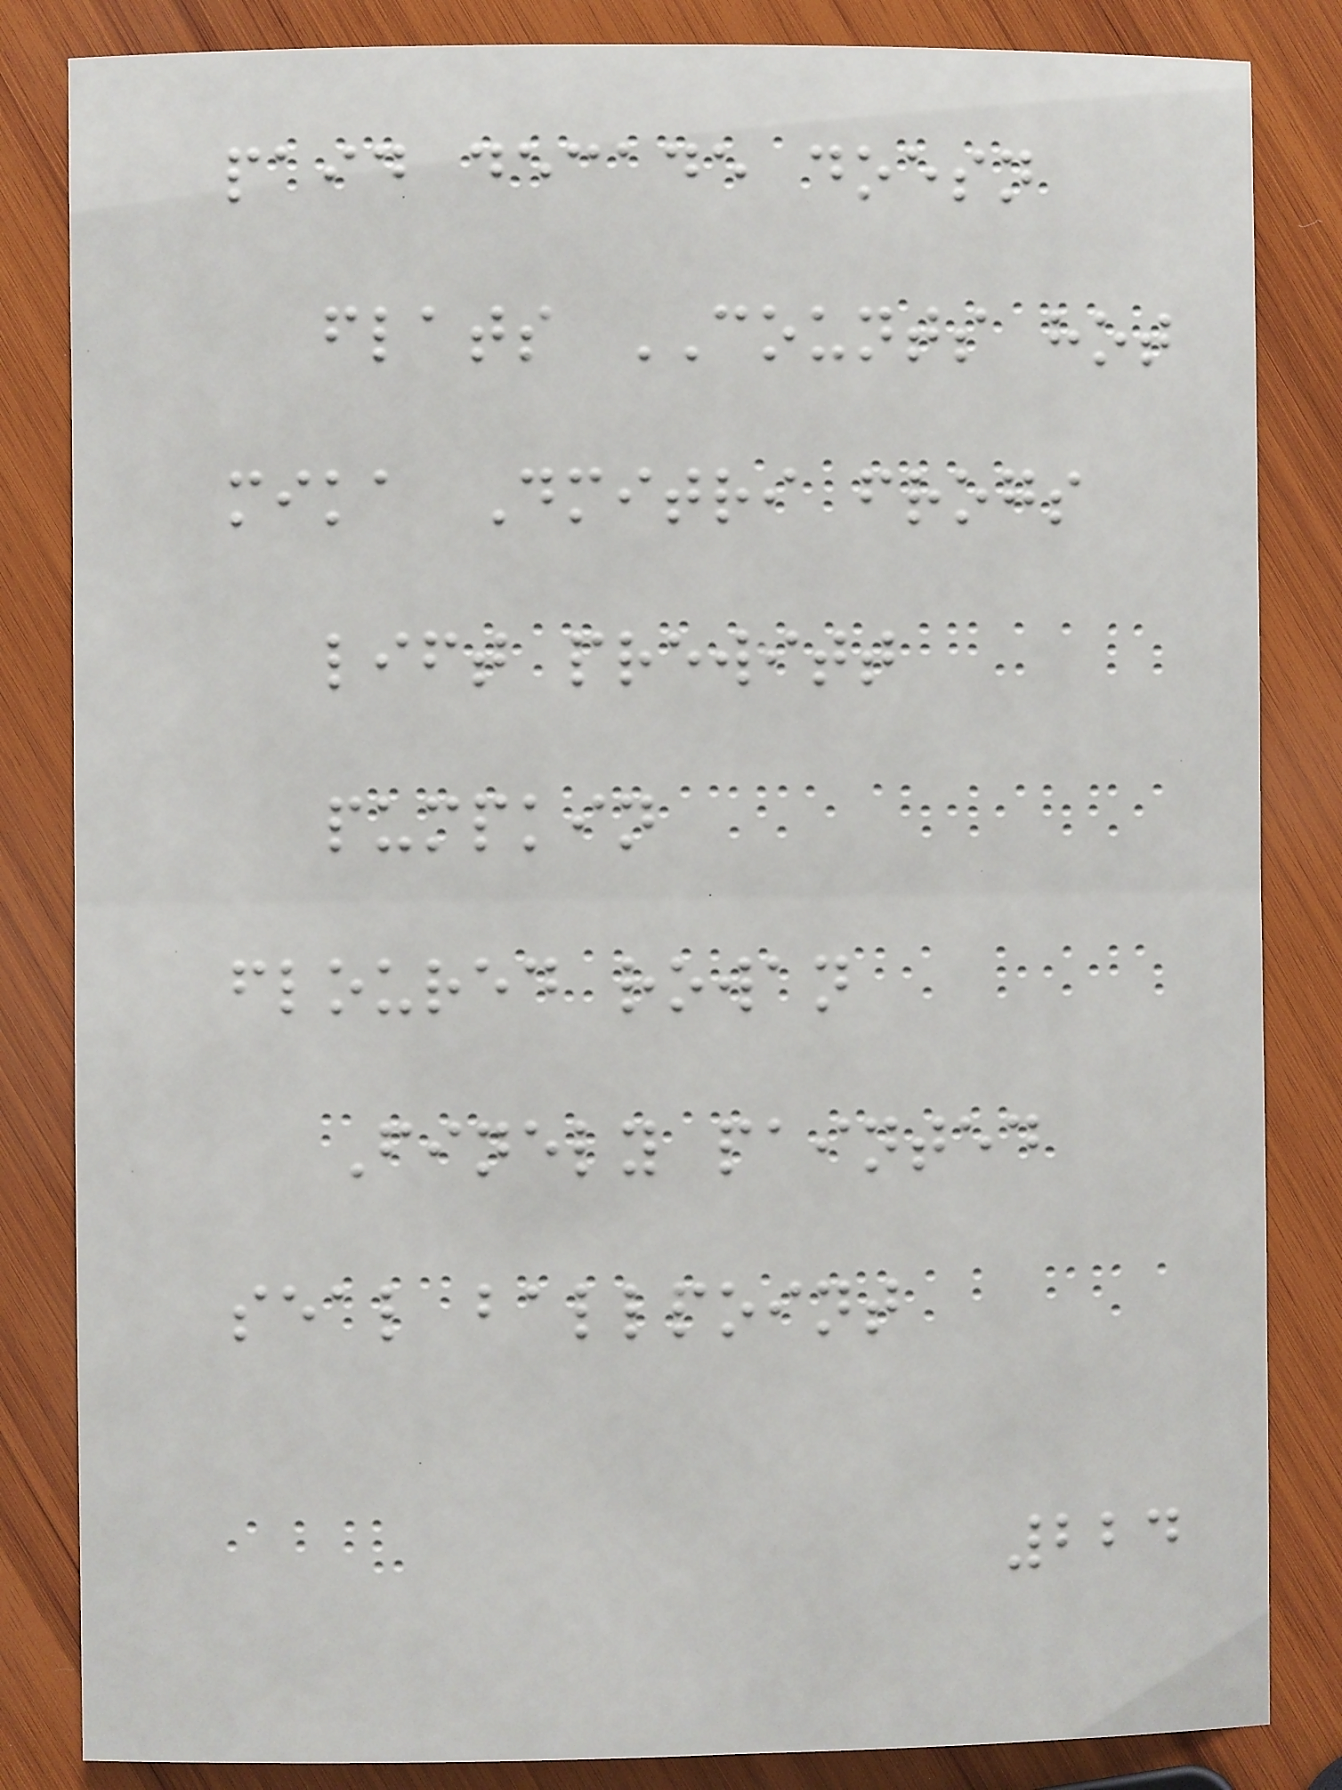paid decade doesn
flats COUNTS hot
mika Dmitri frogs
lift prewitt
pumpkin
floured rowan
Finely painted
seal ballpoint
224
